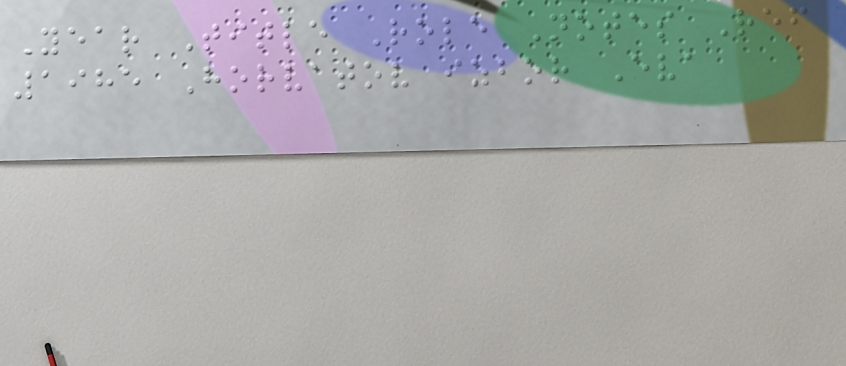Year Title Role Notes Ref
1985 Horvatov izbor Eva
